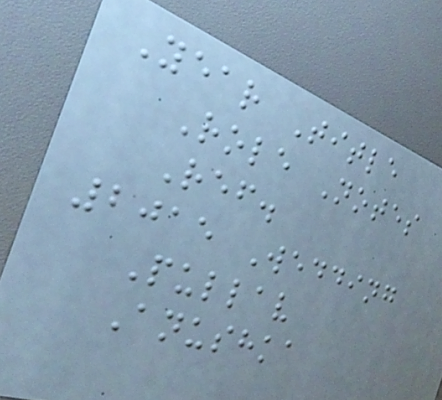Year Title
Role Notes
Ref.
2015 Wedding
Pullav
Anushka
